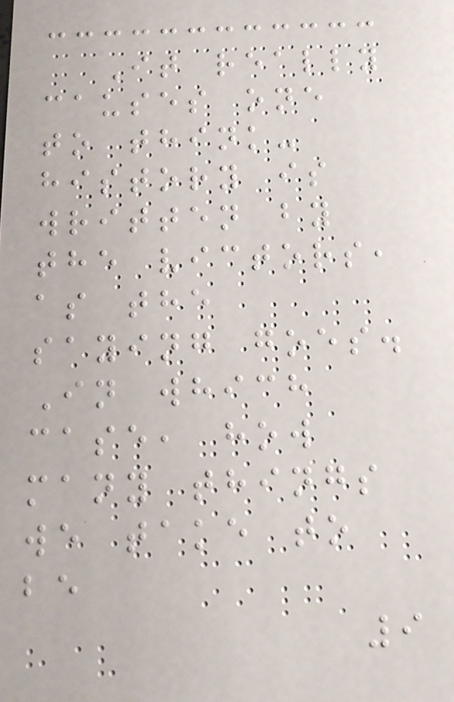It really
causes one
to think-
history is
written by
the victors,
as the
saying goes.
In which
case, how
many things
we take to
be
9
